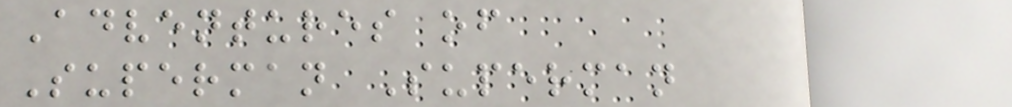Adventures of
Superman Superman
